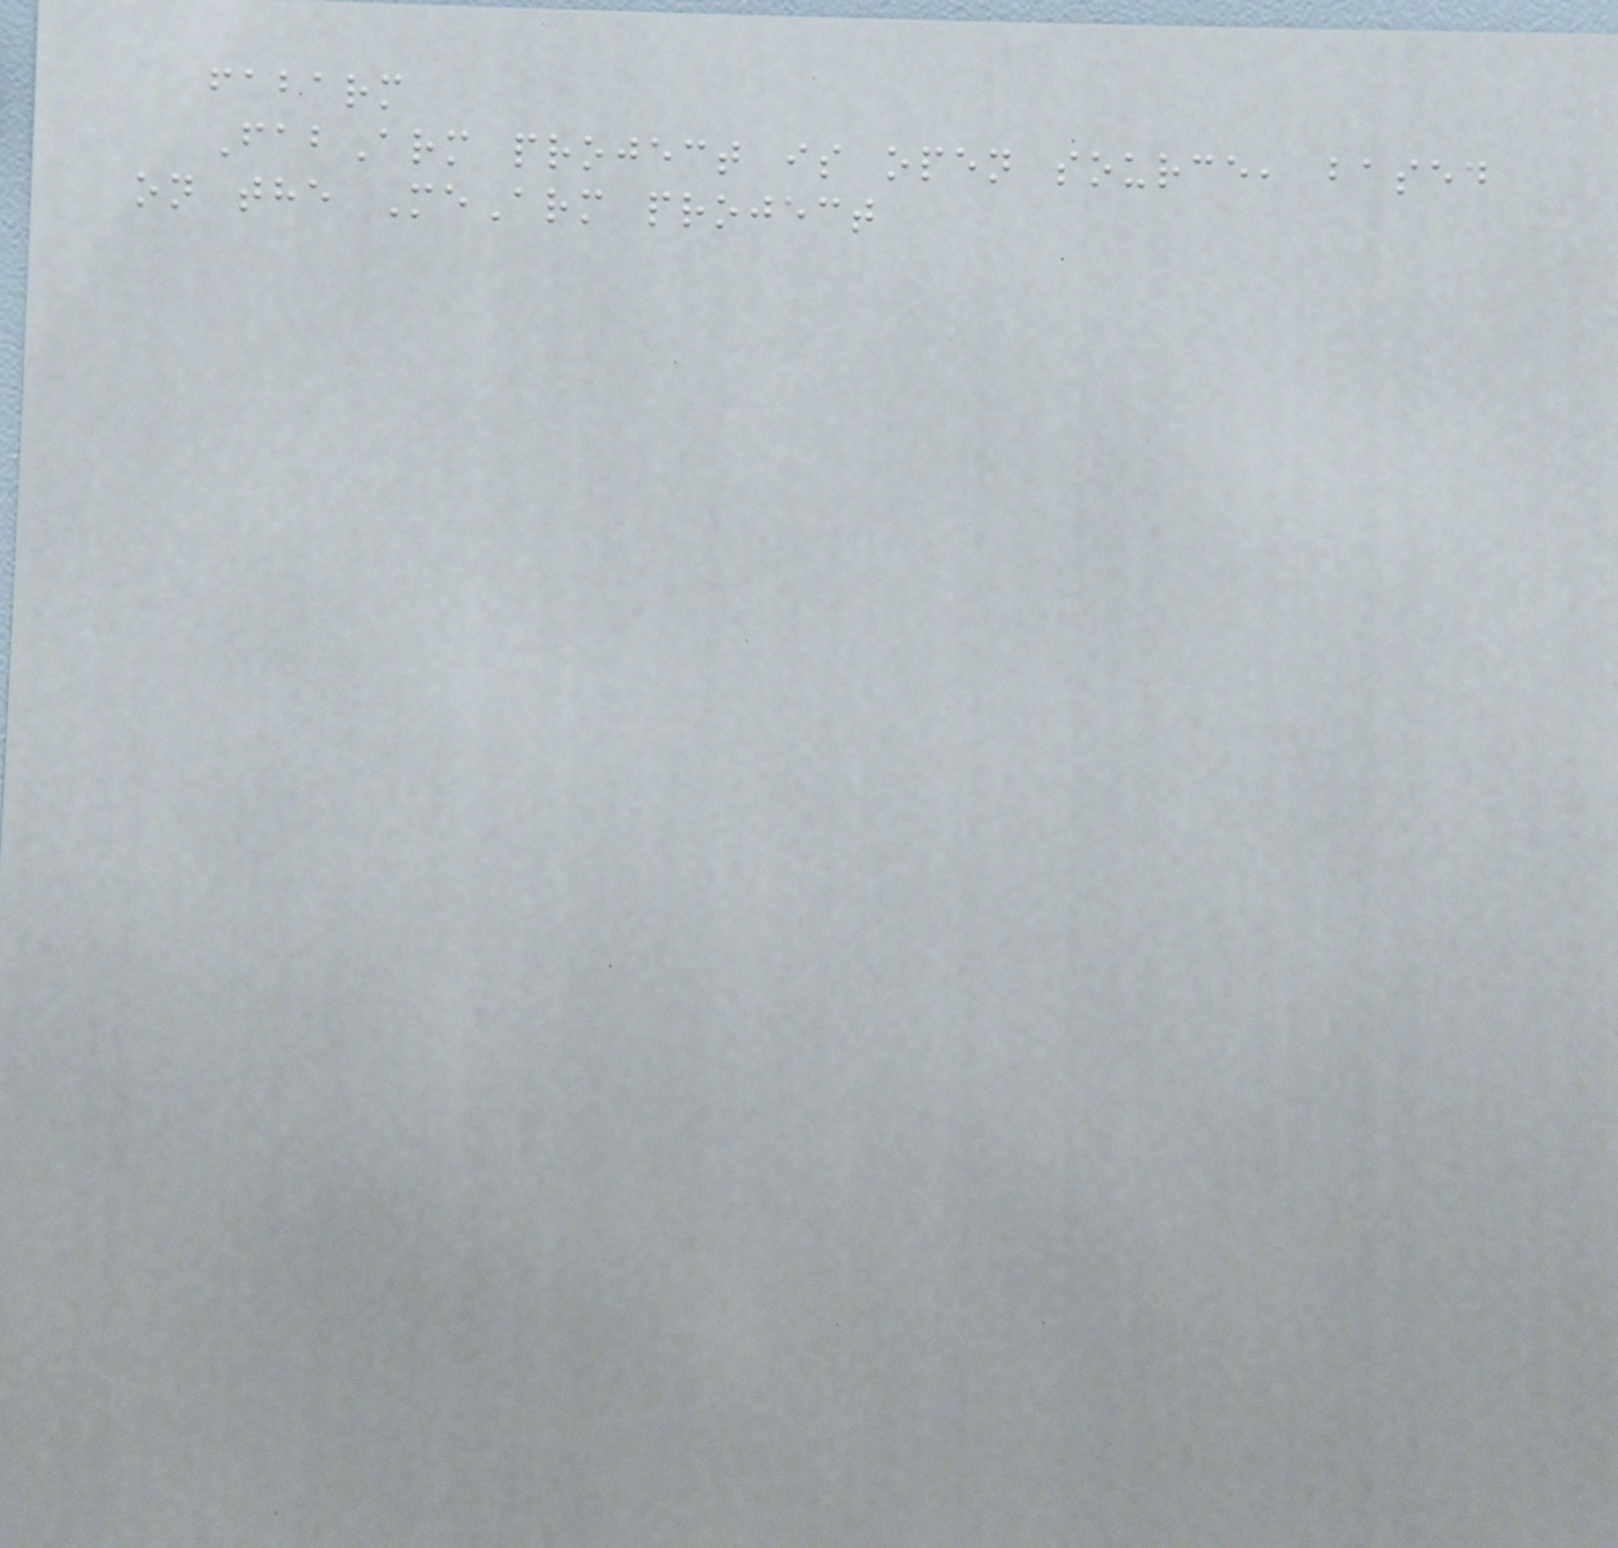fabarm
FabArm project is open source, based
on the MeArm project
